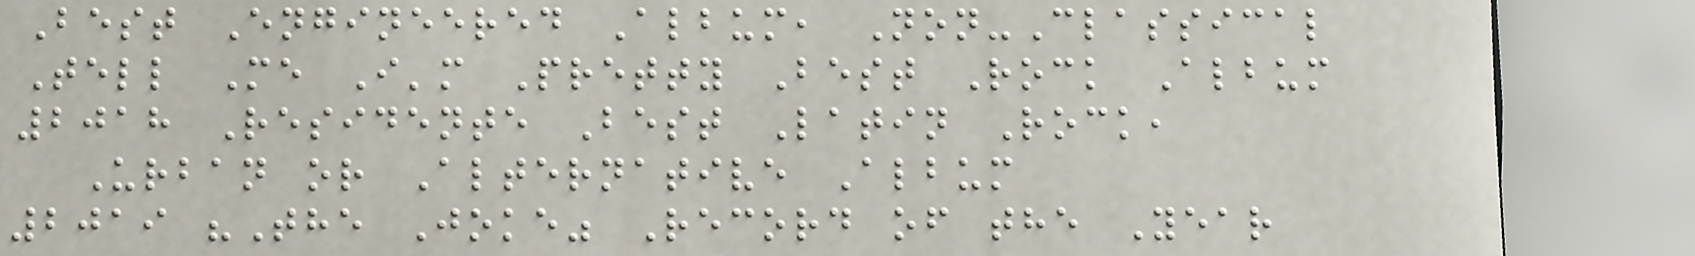Best Engineered Album, Non-Classical
Tell Me I'm Pretty Best Rock Album
2018 Residente Best Latin Rock,
Urban or Alternative Album
2019 "The Joke" Record of the Year
